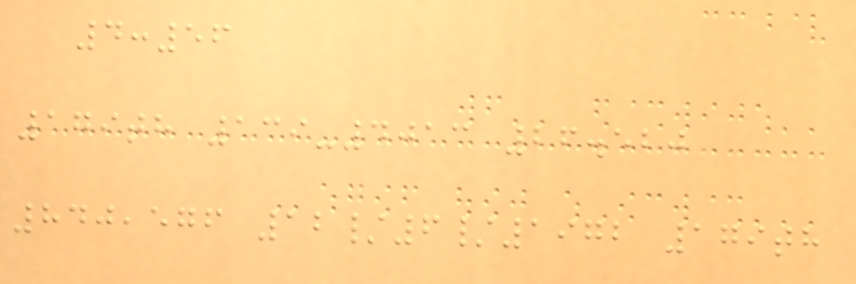4:56
179th 139-4013 26.520
840,576 12/6/1972 179th
